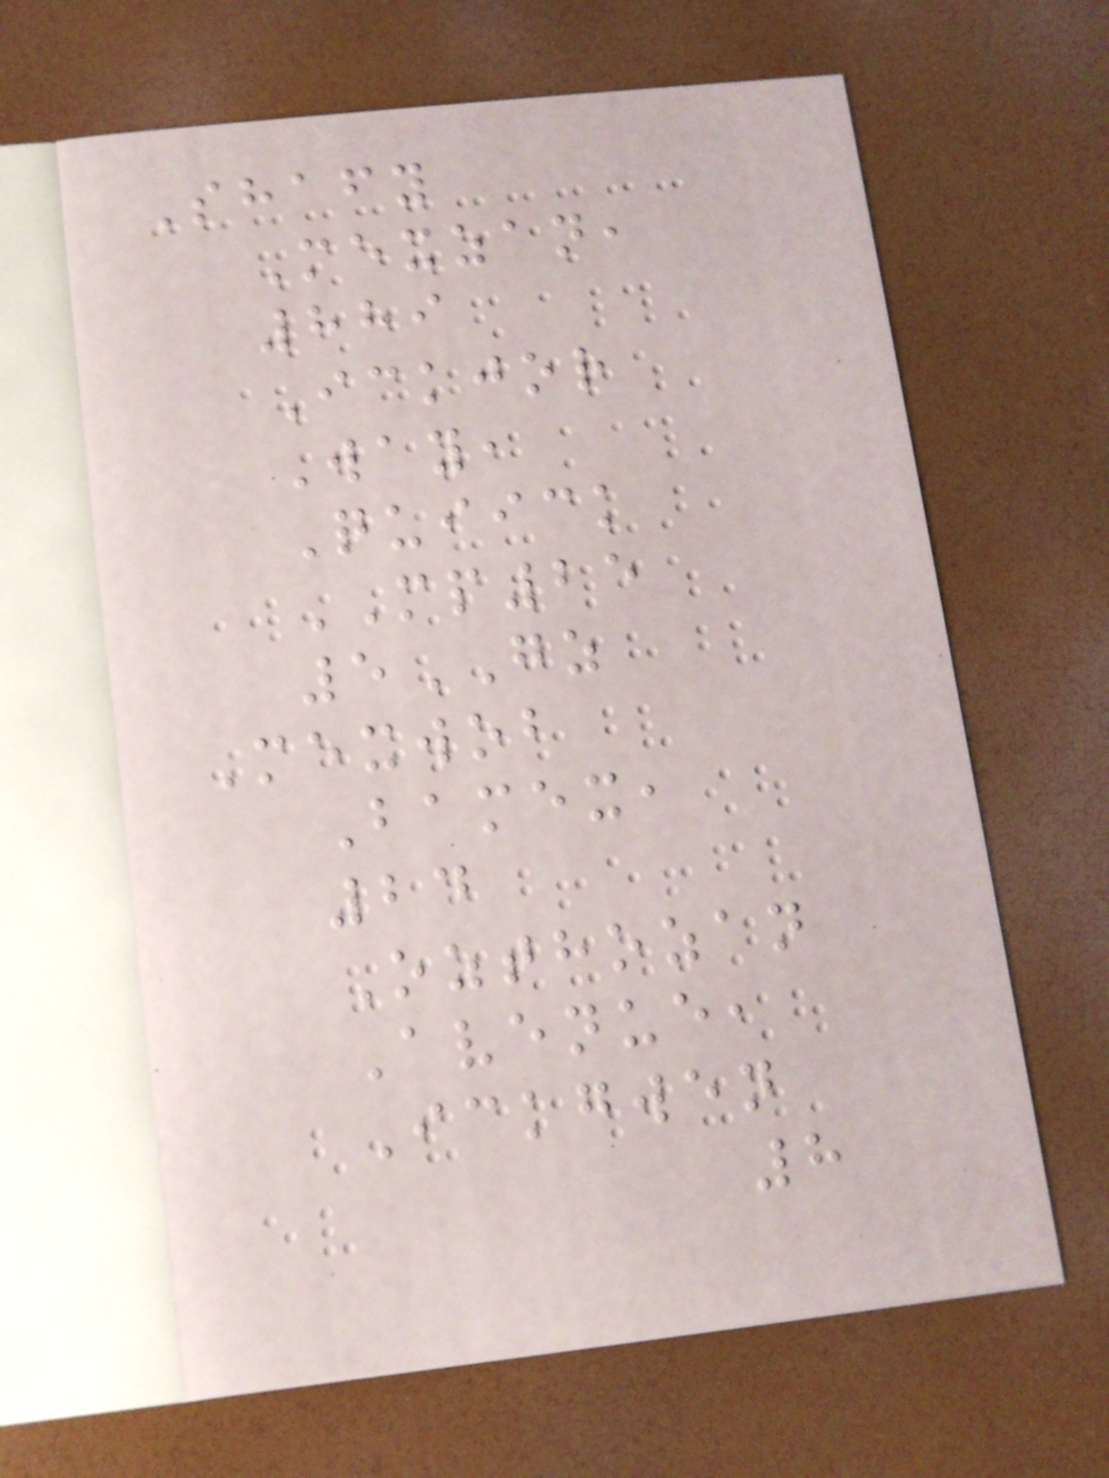Shafy
Mexzan,
889
Ickjor
Way,
Quiick
MP25
5GZ
Mexwob
Bamex,
24
Ozthozan
Avenue,
Ickgwen
8
